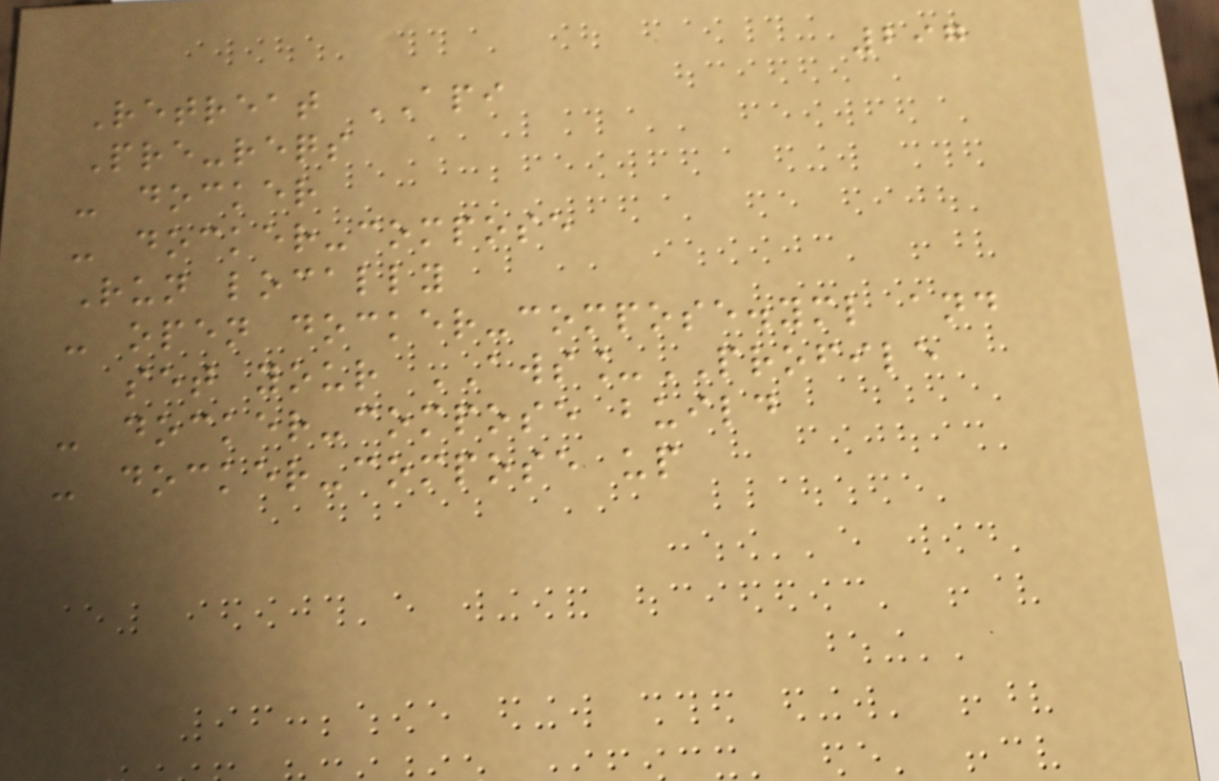297
Retreat API
Pre-reqs
- docker
- docker-compose
Run locally
- open docker-compose.yml and
set your AWS_PROFILE
- docker-compose build
- docker-compose up
